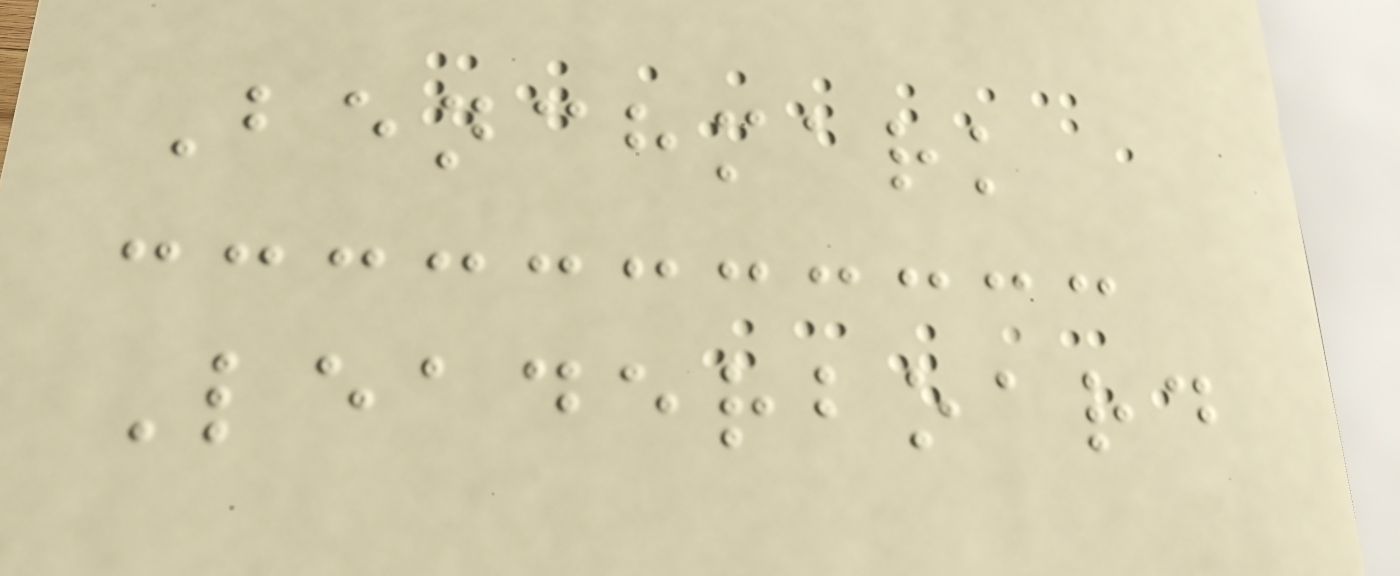Benchmark
Leaderboard
